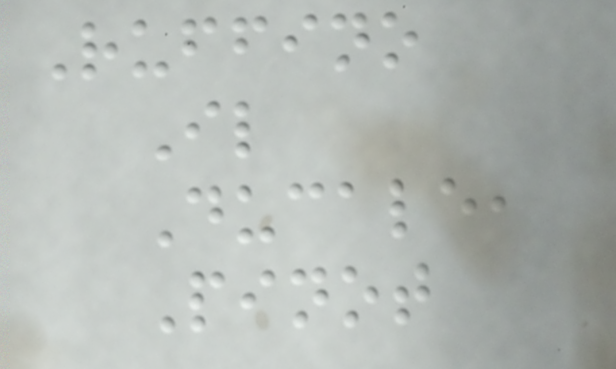Ruffino
Il
Ducale,
Pinot
